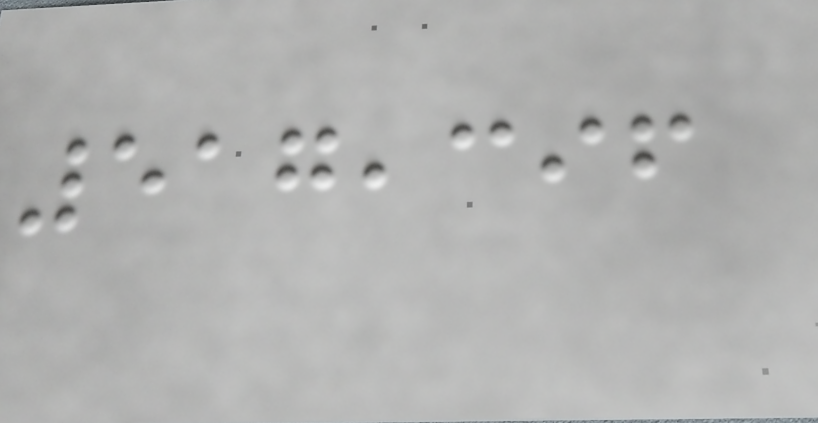517,396
